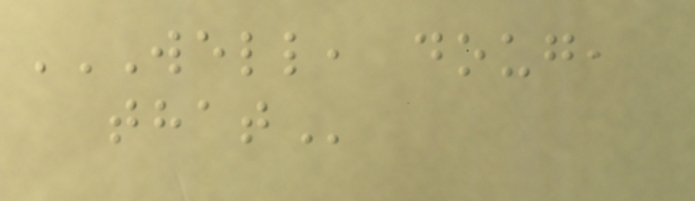WELL, DOUG,
THAT
